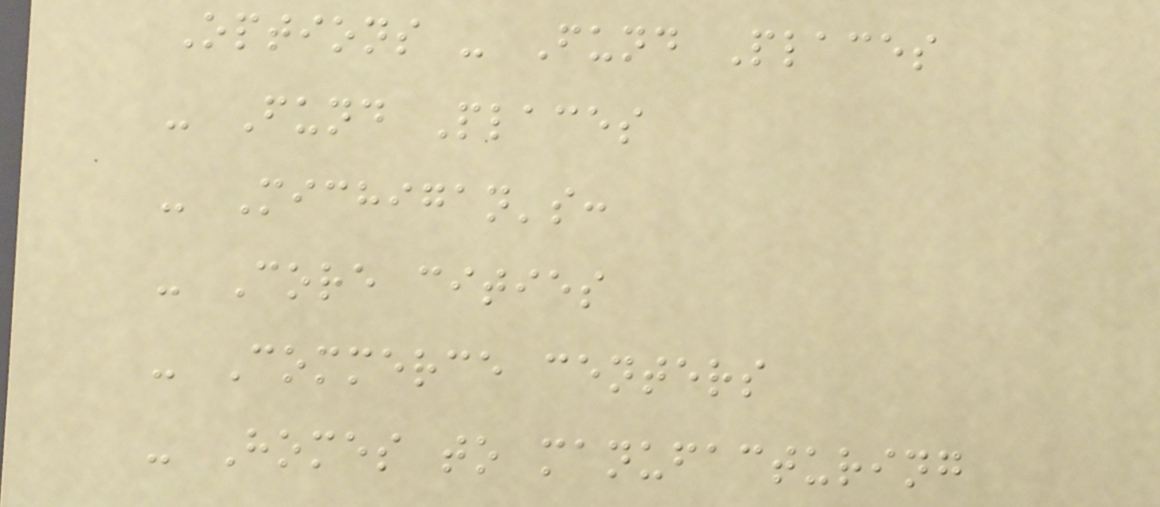Options - Fund Places
- Fund Places
- Michigan's:
- Core cities
- Commerce centers
- Homes to manufacturing
